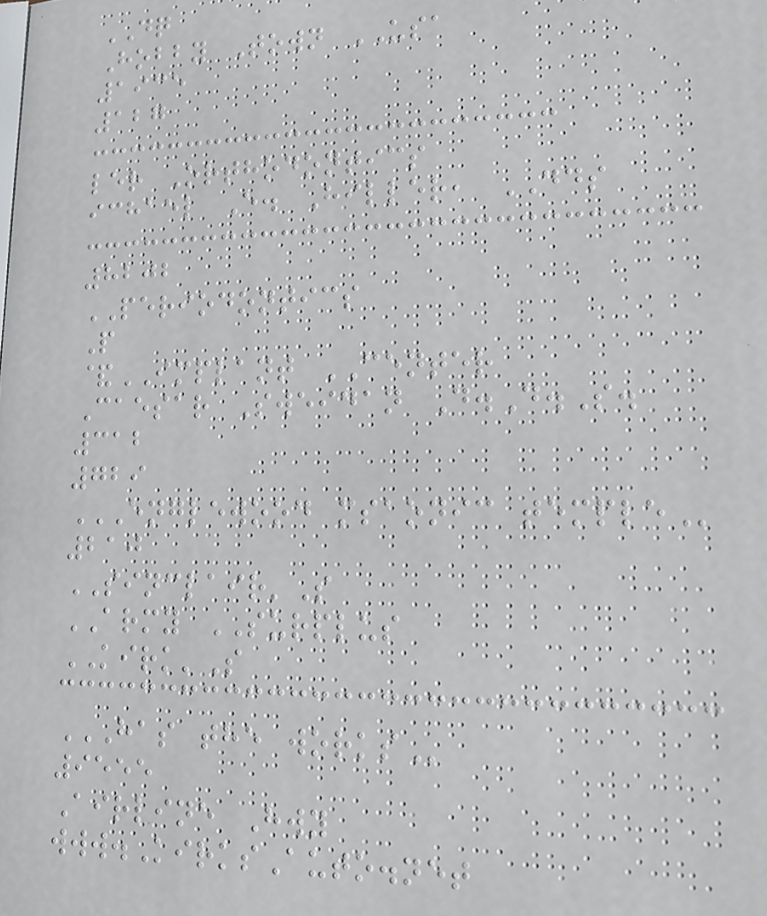DQ
Hobby Town USA
1935
127
ler Orthodontics
ichael E. Hiller, DDS
8202
PERIODONTICS
P
&IMPLANT CENTER
Caesar Sweidan D.D.S.
312
729
ENGLEWOOD MSAONIC TEMPLE
210
SINCLAIR'S
ARMY SURPLUS
KIRK'S
HAS THE WORKS
9555
Airline Hwy
www.KirksAuto.net
